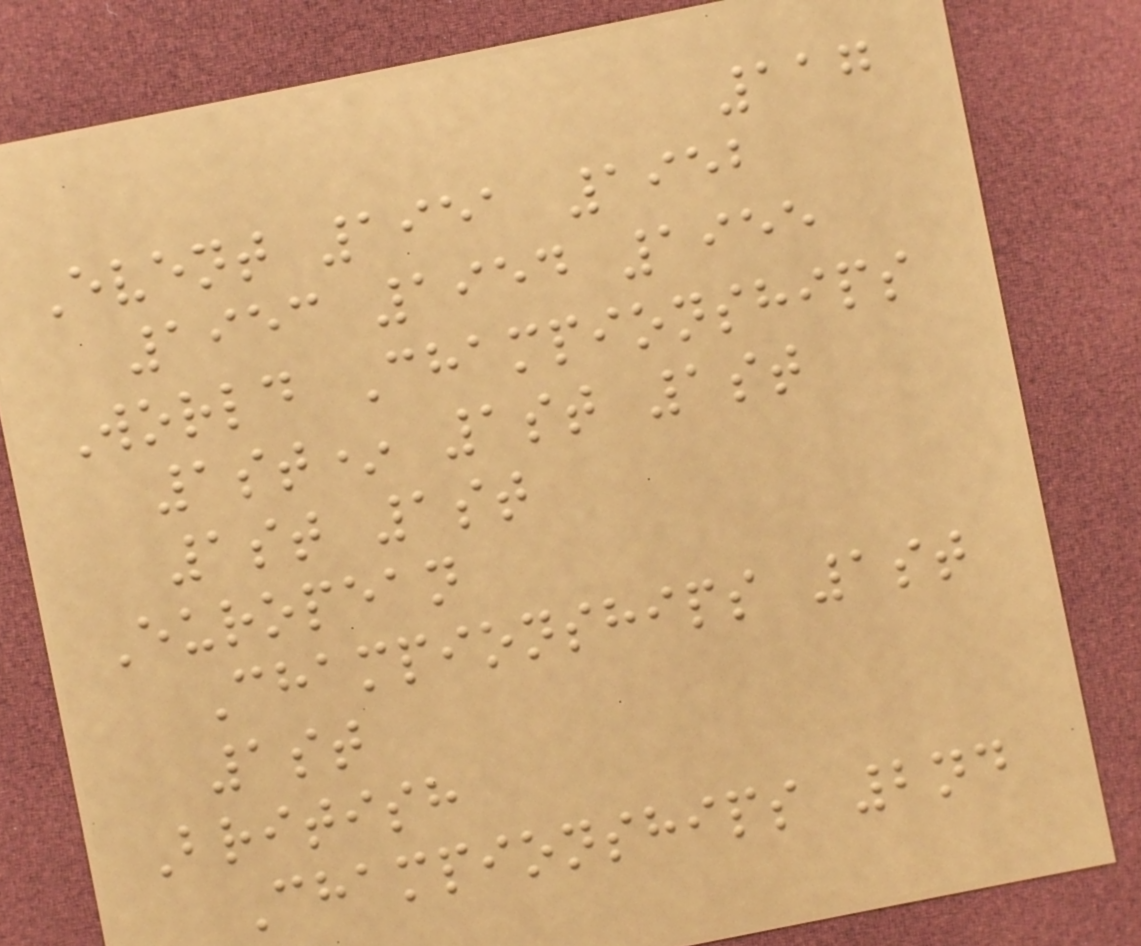117
Event 1951 1952
1953 1954 1955
World Championships
1st* 1st 1st
1st 1st
European
Championships 1st
1st
British
Championships 2nd
